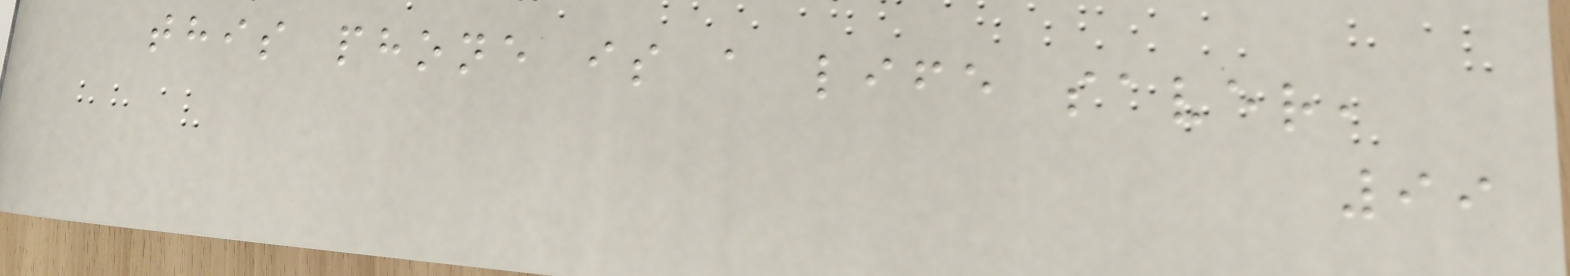this phone is a life saver,
99
